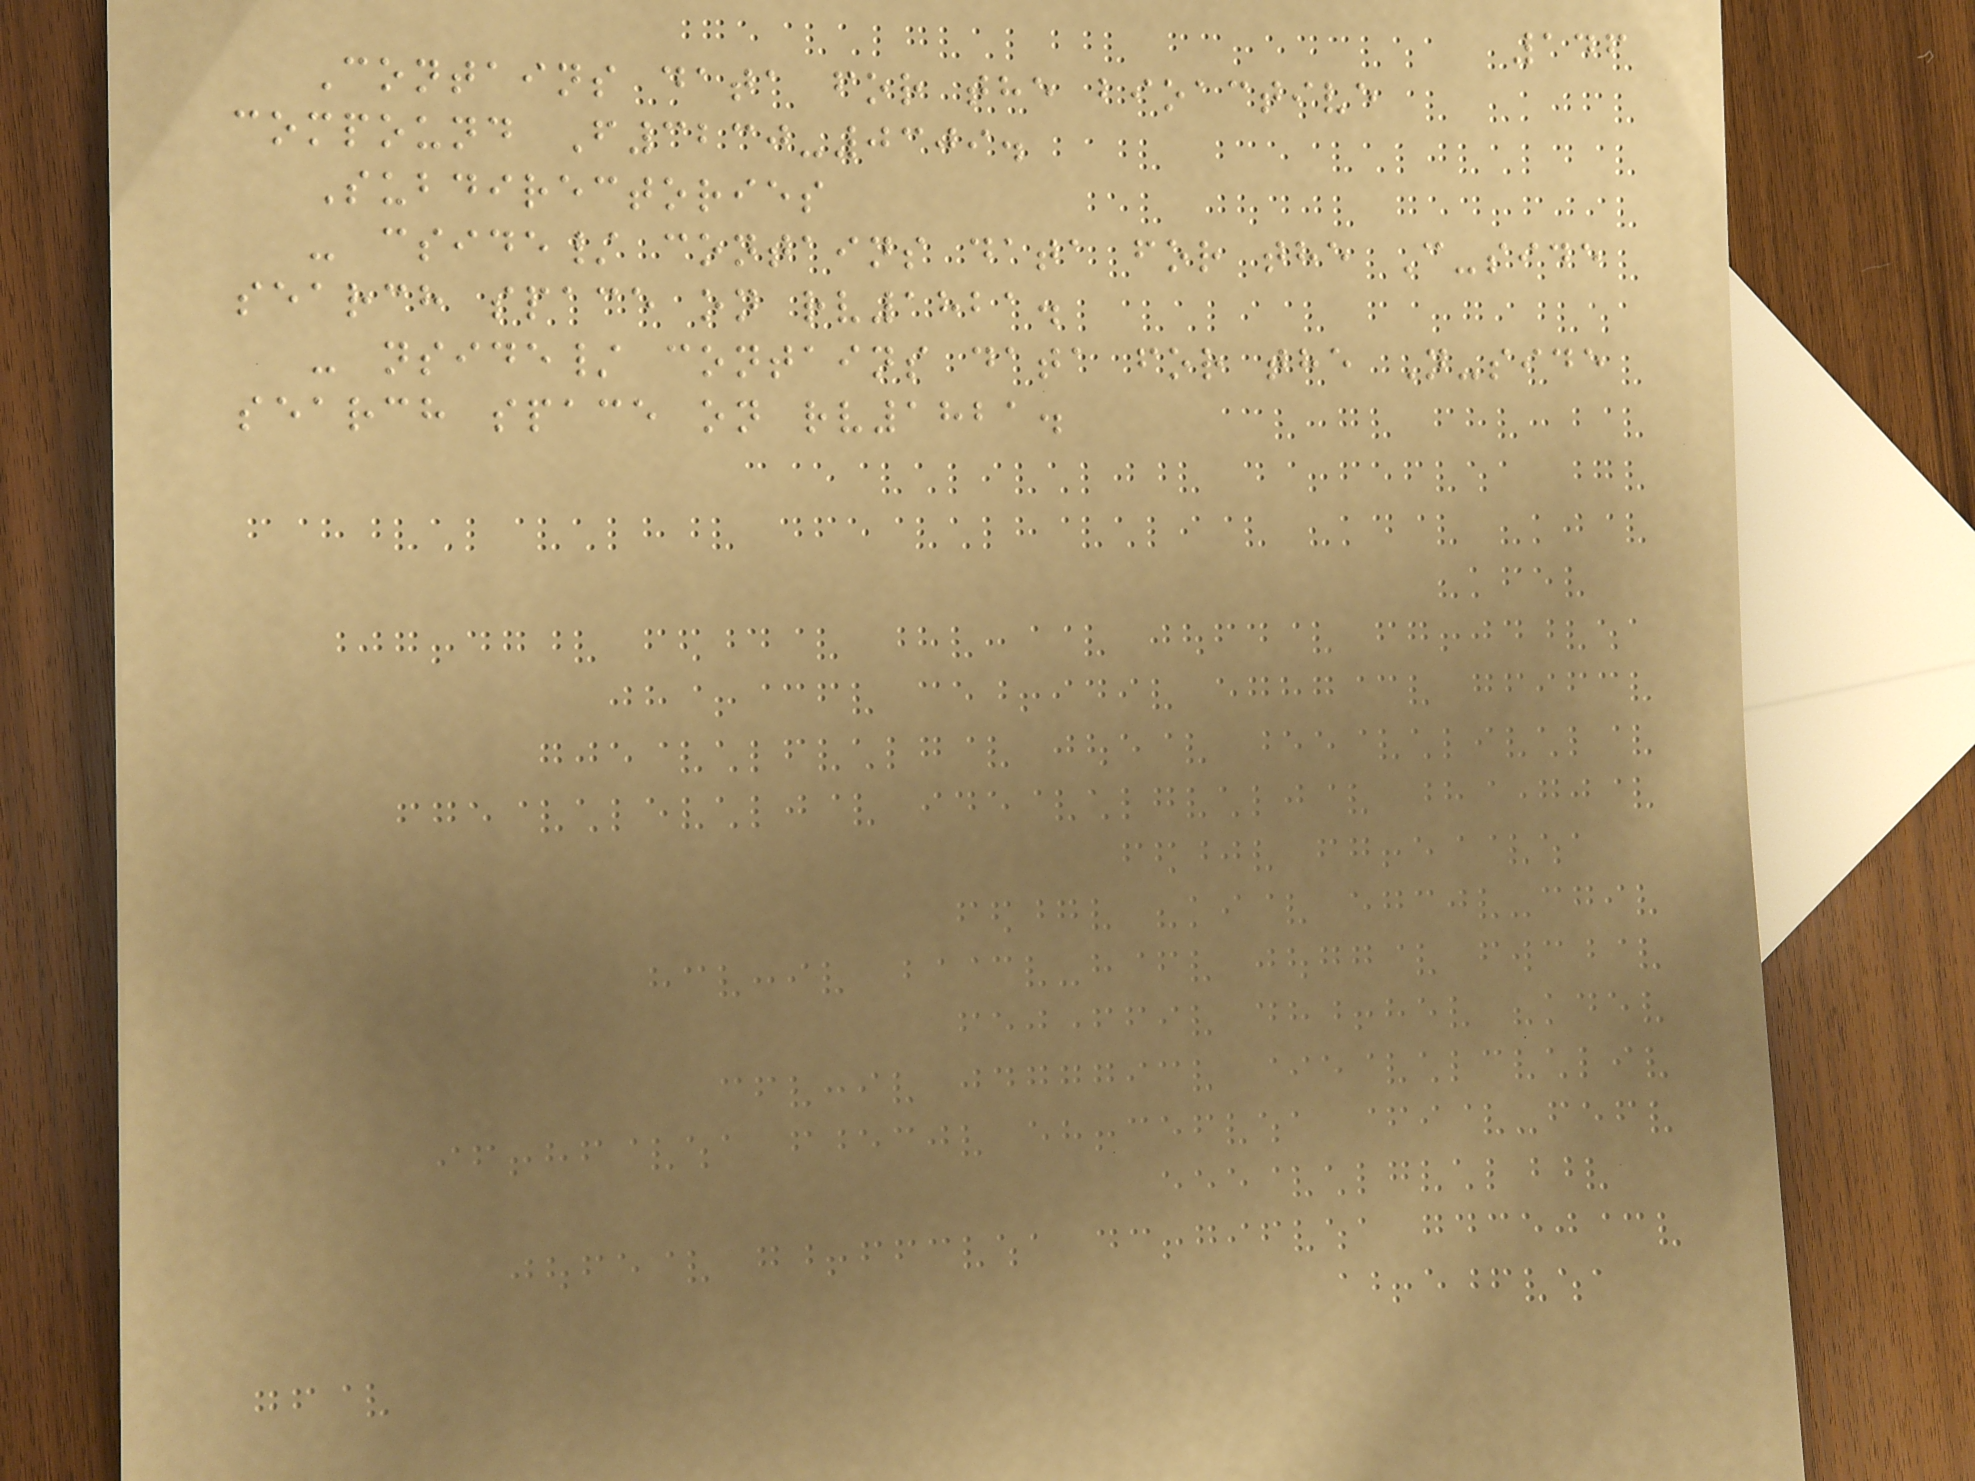146
Contains data for the bioactive
compound F3230-0309.
Subdirectories
- cside/ contains data for the C-side
search space on rv1821.
- nside/ contains data for the N-side
search space on rv1821.
